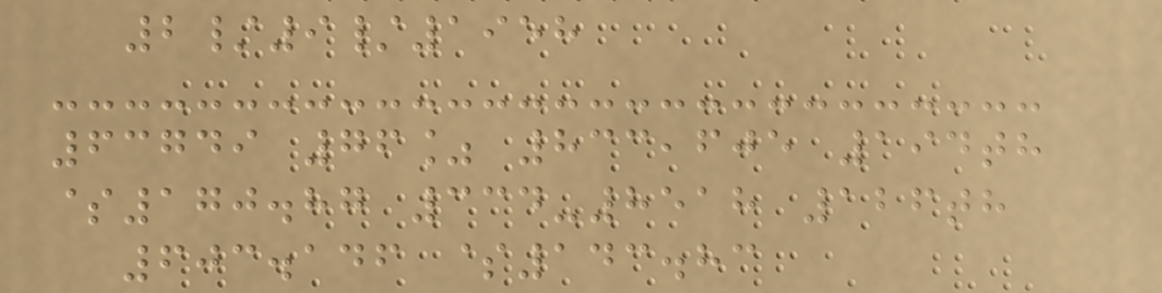2/9/1958
63749 76% 833,605 194th
$170.87 334-8518 126th
603.146 $143.83
